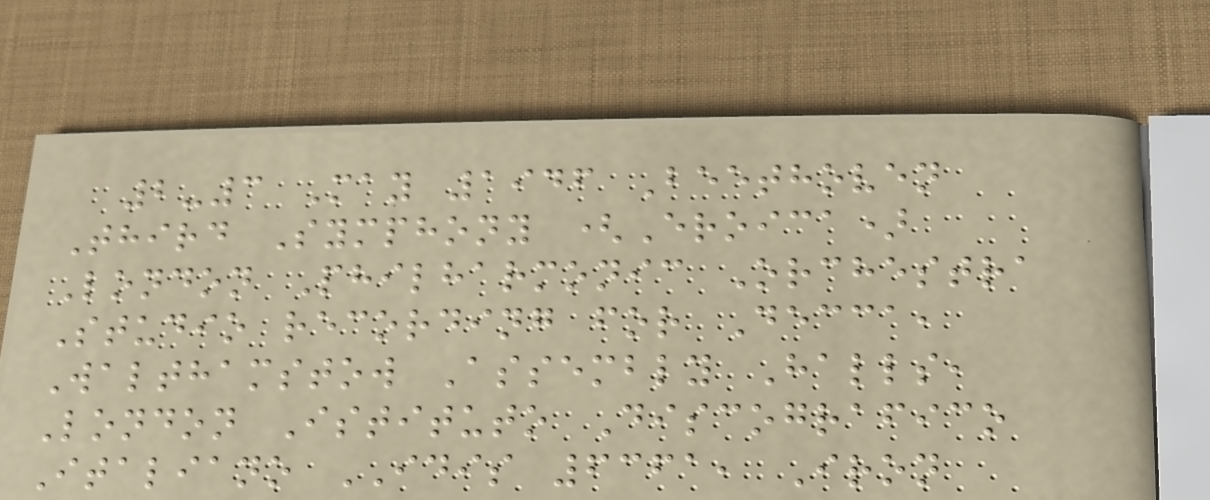2-3 May 1946 Beethoven
Third Symphony (Eroica)
London Philharmonic Orchestra
Studio recording for Decca,
Walthamstow Assembly Halls,
London Istituto Discografico
Italiano IDIS 6361, Iron
